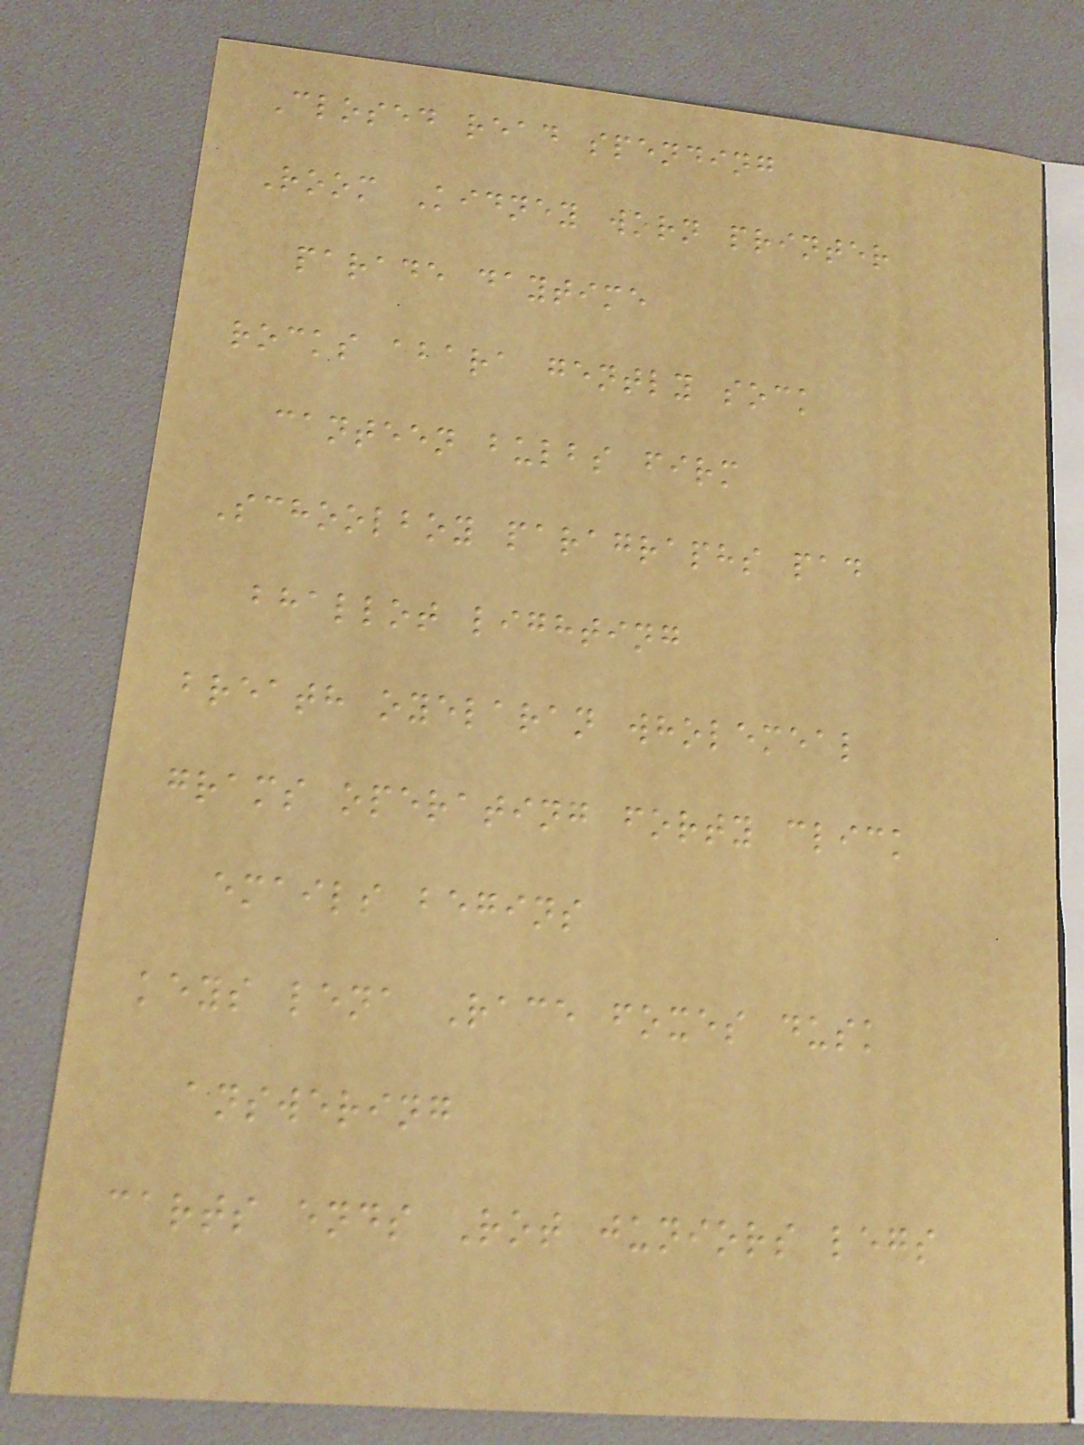Closed read spending
Room Kidney worn printer
parade daytime
rocks abara gently sock
canteen bulbs firm
Schoolboy paragraphs pad
bhallot lighting
breath oyelaran wholemeal
grams operating forty click
emails begins
keys lena Race foxes dusk
answering
carts ends Rot juniors legs
